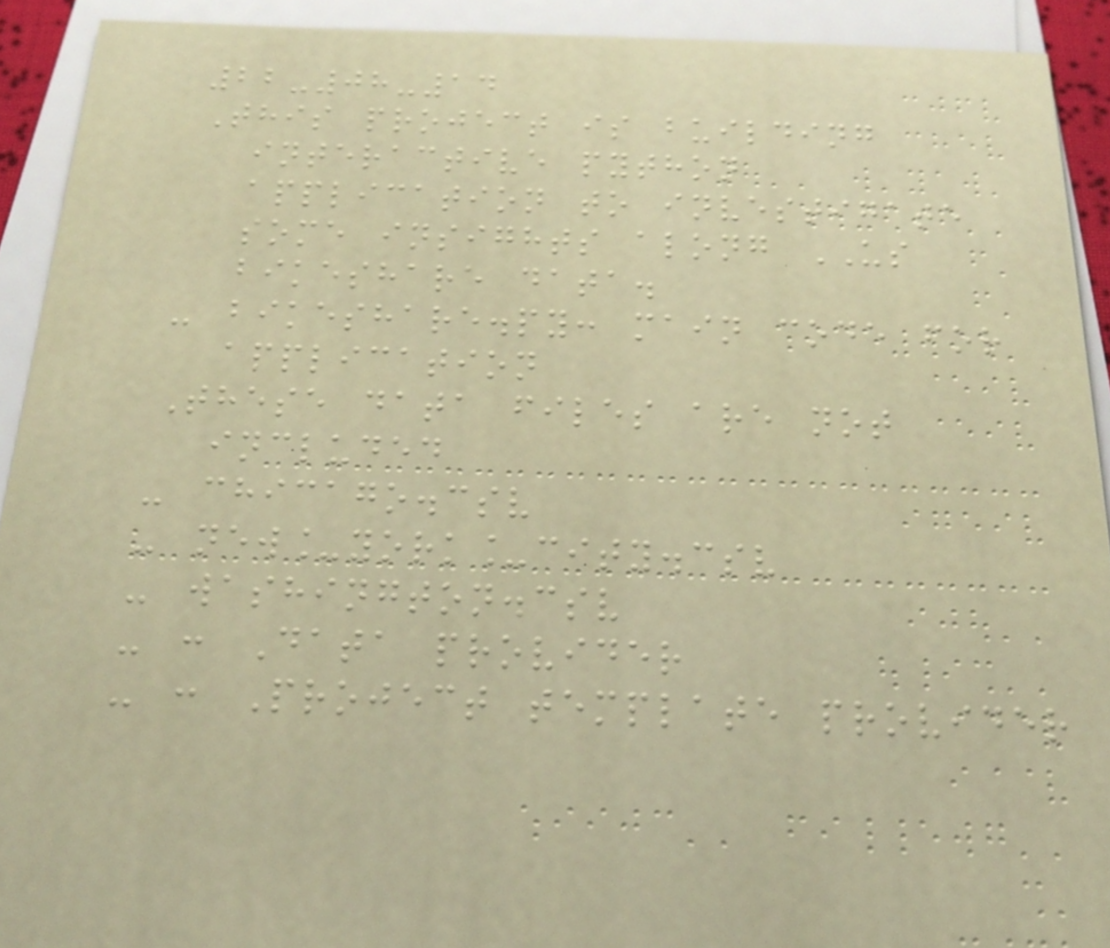22-08-14
This project is building
interactive python
application to investigate
some insights along US
bikeshare data.
- bikeshare.py: main code for
application
These data files are not
included
- chicago.csv
- new_york_city.csv
- washington.csv
- : Data provider
- : Project template provider
